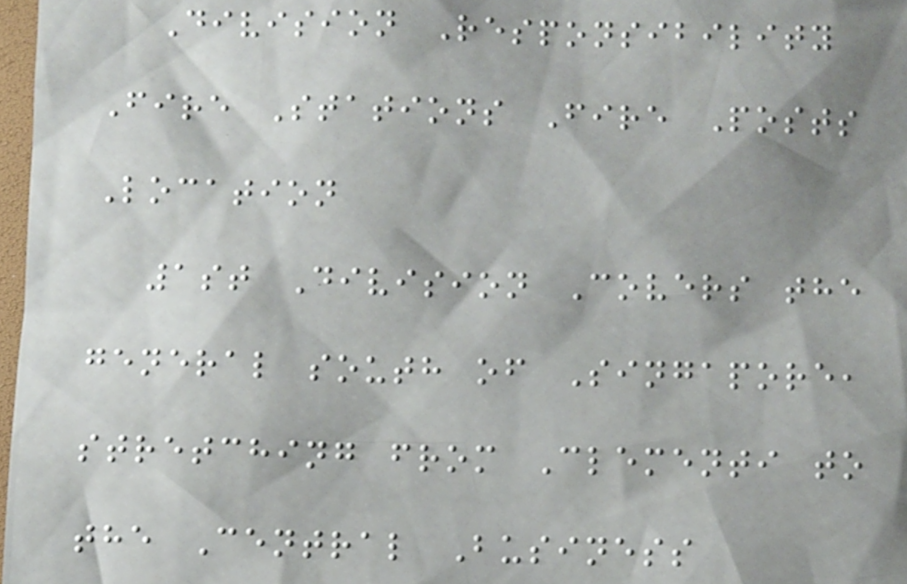Division Responsibility
Fire Stations Fire Posts
Location
1st Division Covers the
general south of Singapore,
stretching from Clementi to
the Central Business
